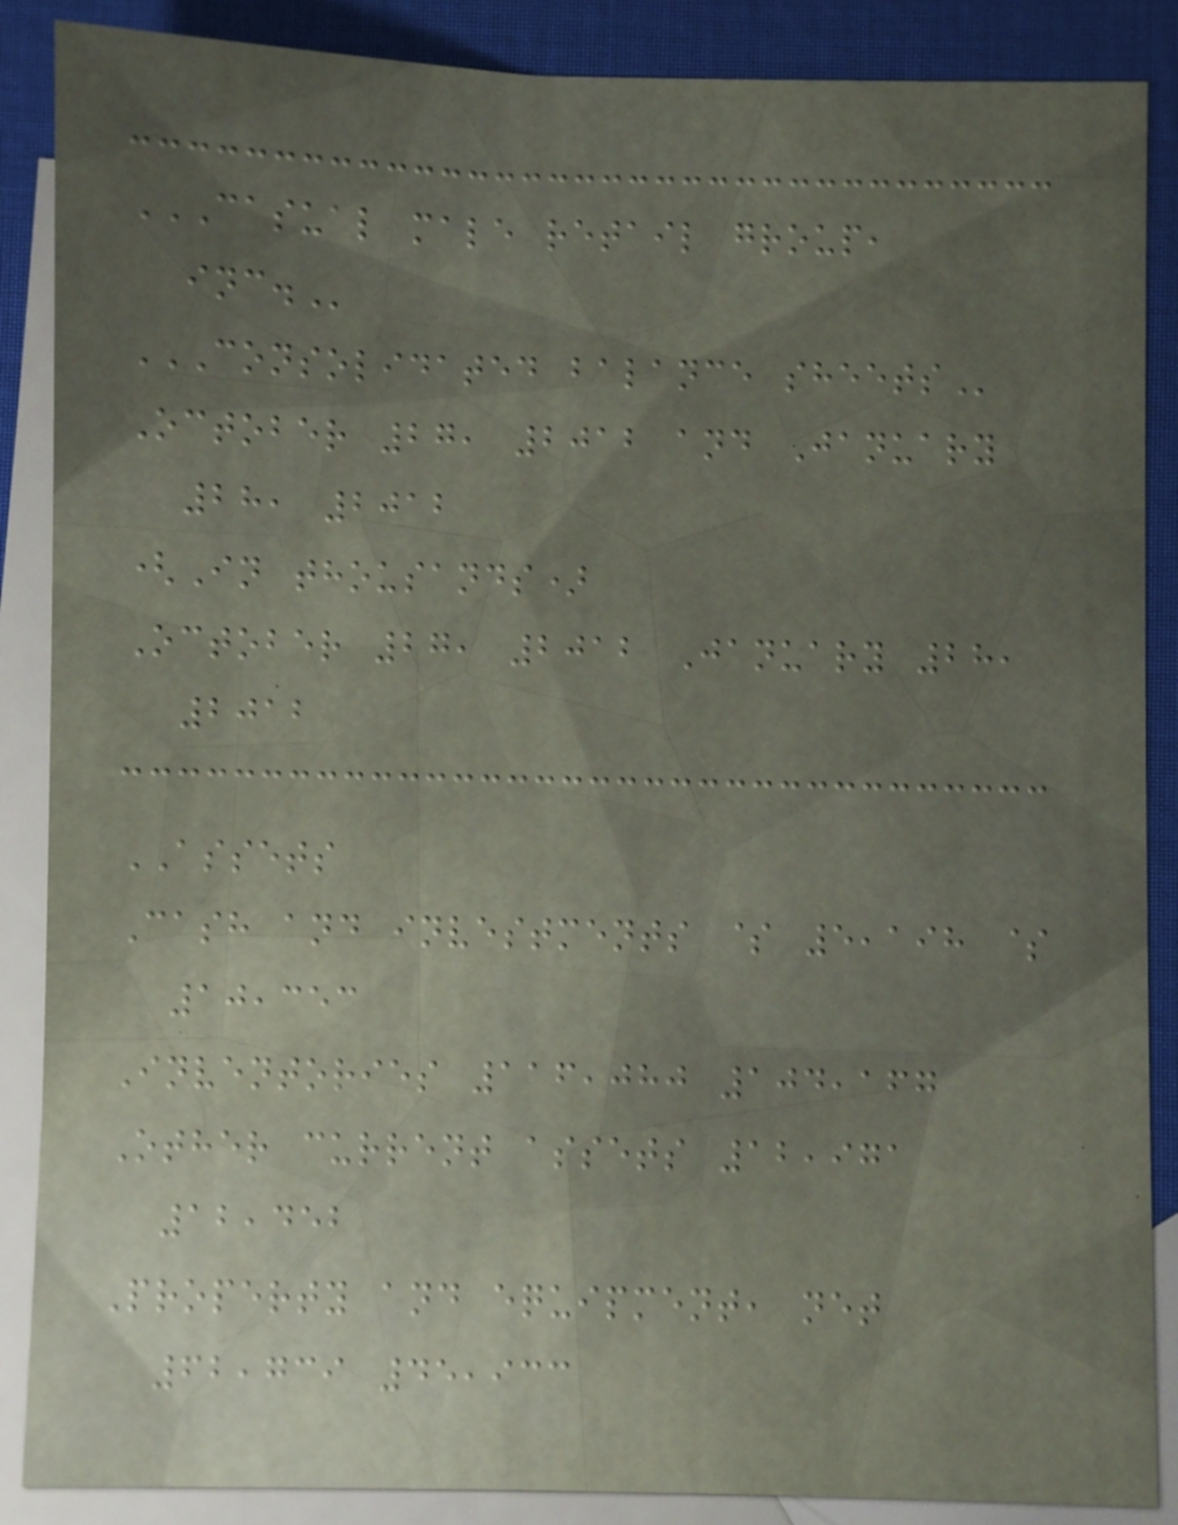CASUAL MALE RETAIL GROUP,
INC.
CONSOLIDATED BALANCE SHEETS
October 27, 2012 and January
28, 2012
(In thousands)
October 27, 2012 January 28,
2012
ASSETS
Cash and investments $ 5,198 $
10,353
Inventories 116,080 104,167
Other current assets 12,971
12,452
Property and equipment, net
62,739 45,933
